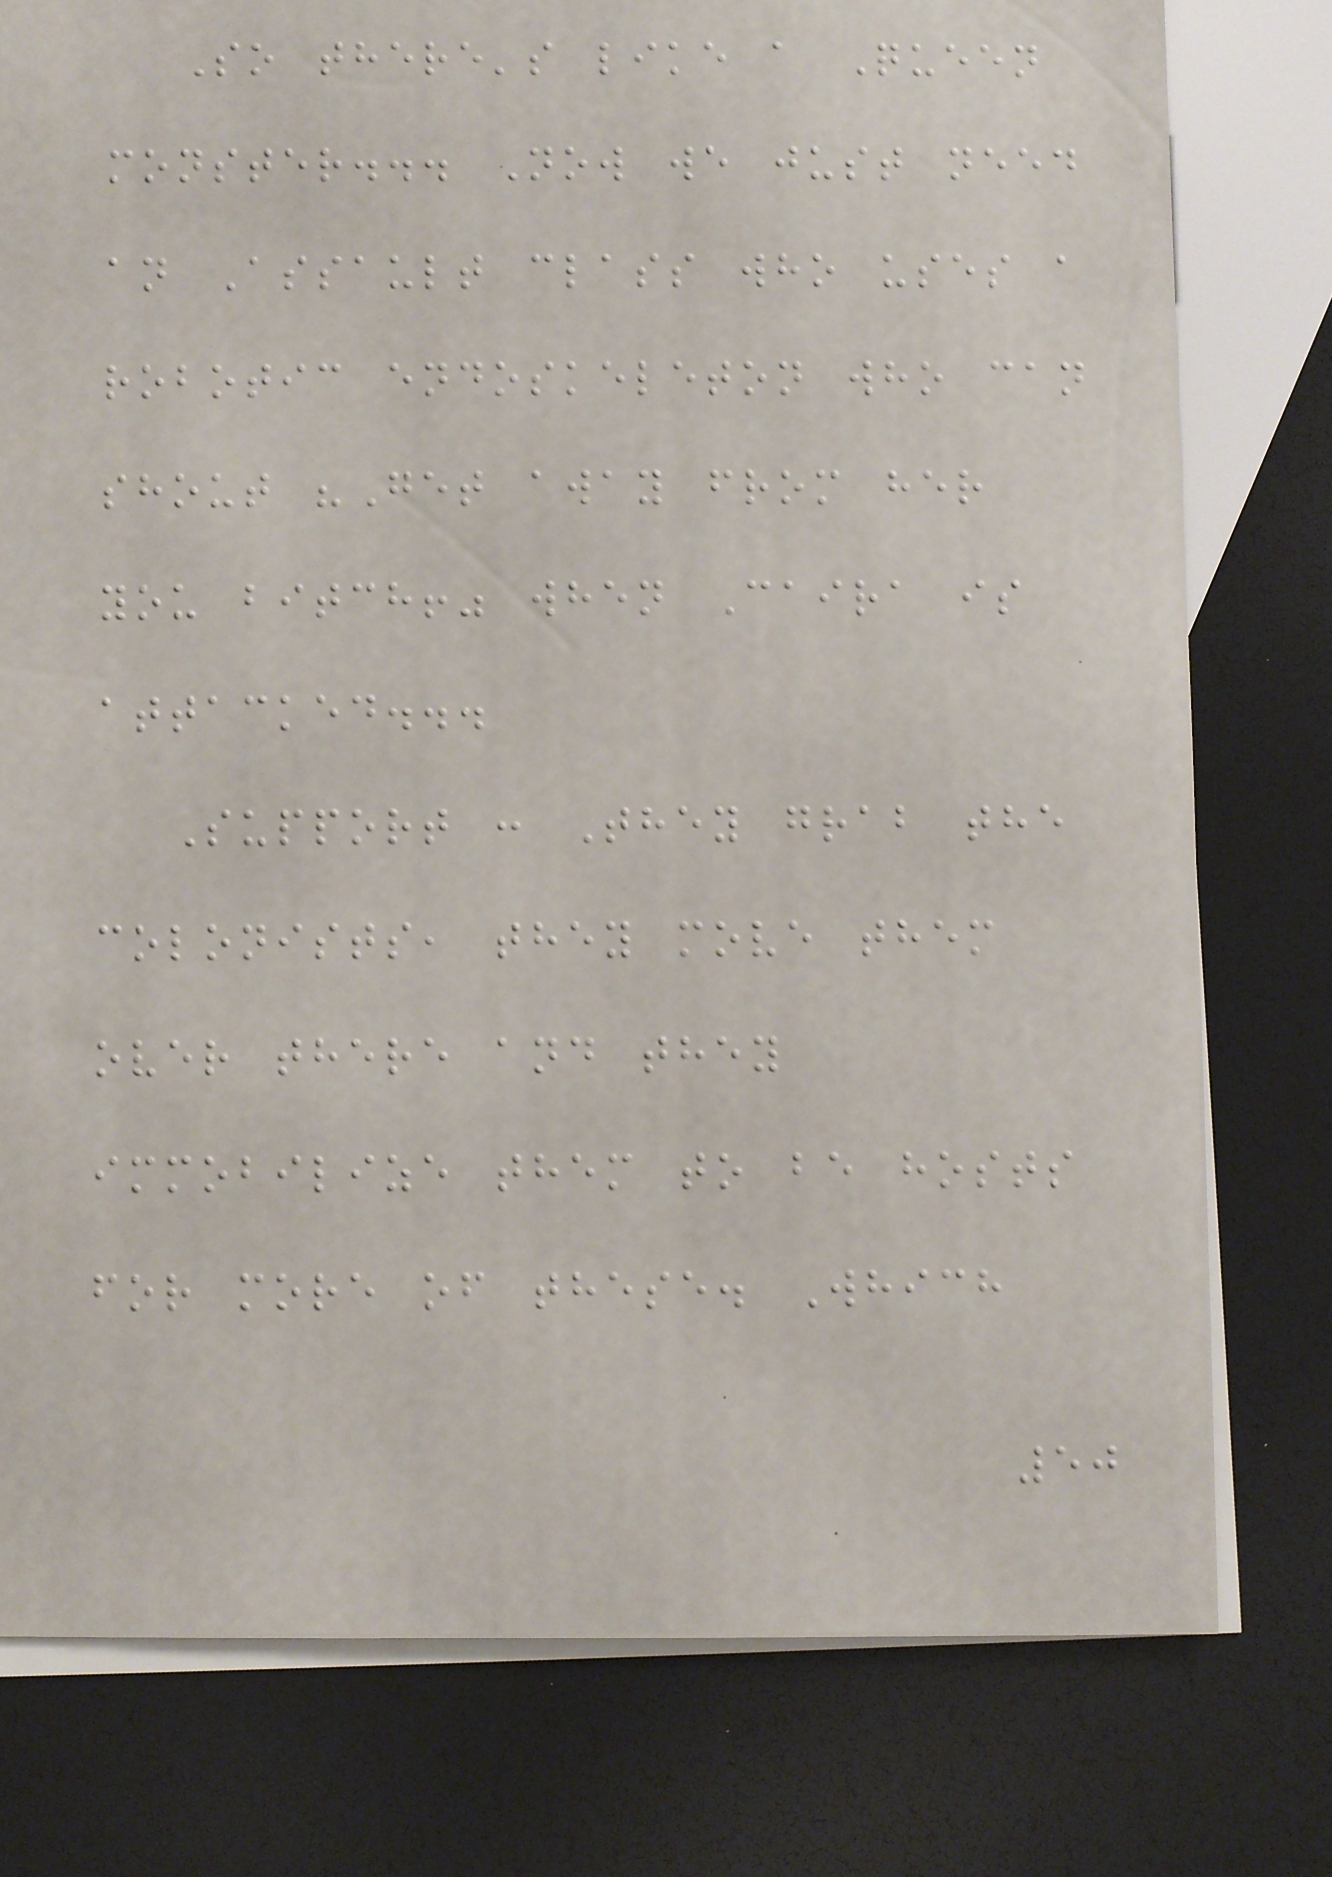So there's like a Queen
monster... Now we just need
an Assault class who uses a
robotic endoskeleton who can
shout "Get away from her
you bitch!" when Caira is
attacked...
Support : They grab the
colonists, they move them
over there and they
immobilize them to be hosts
for more of these. Which
50
